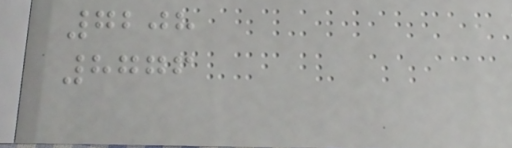7208
8776
